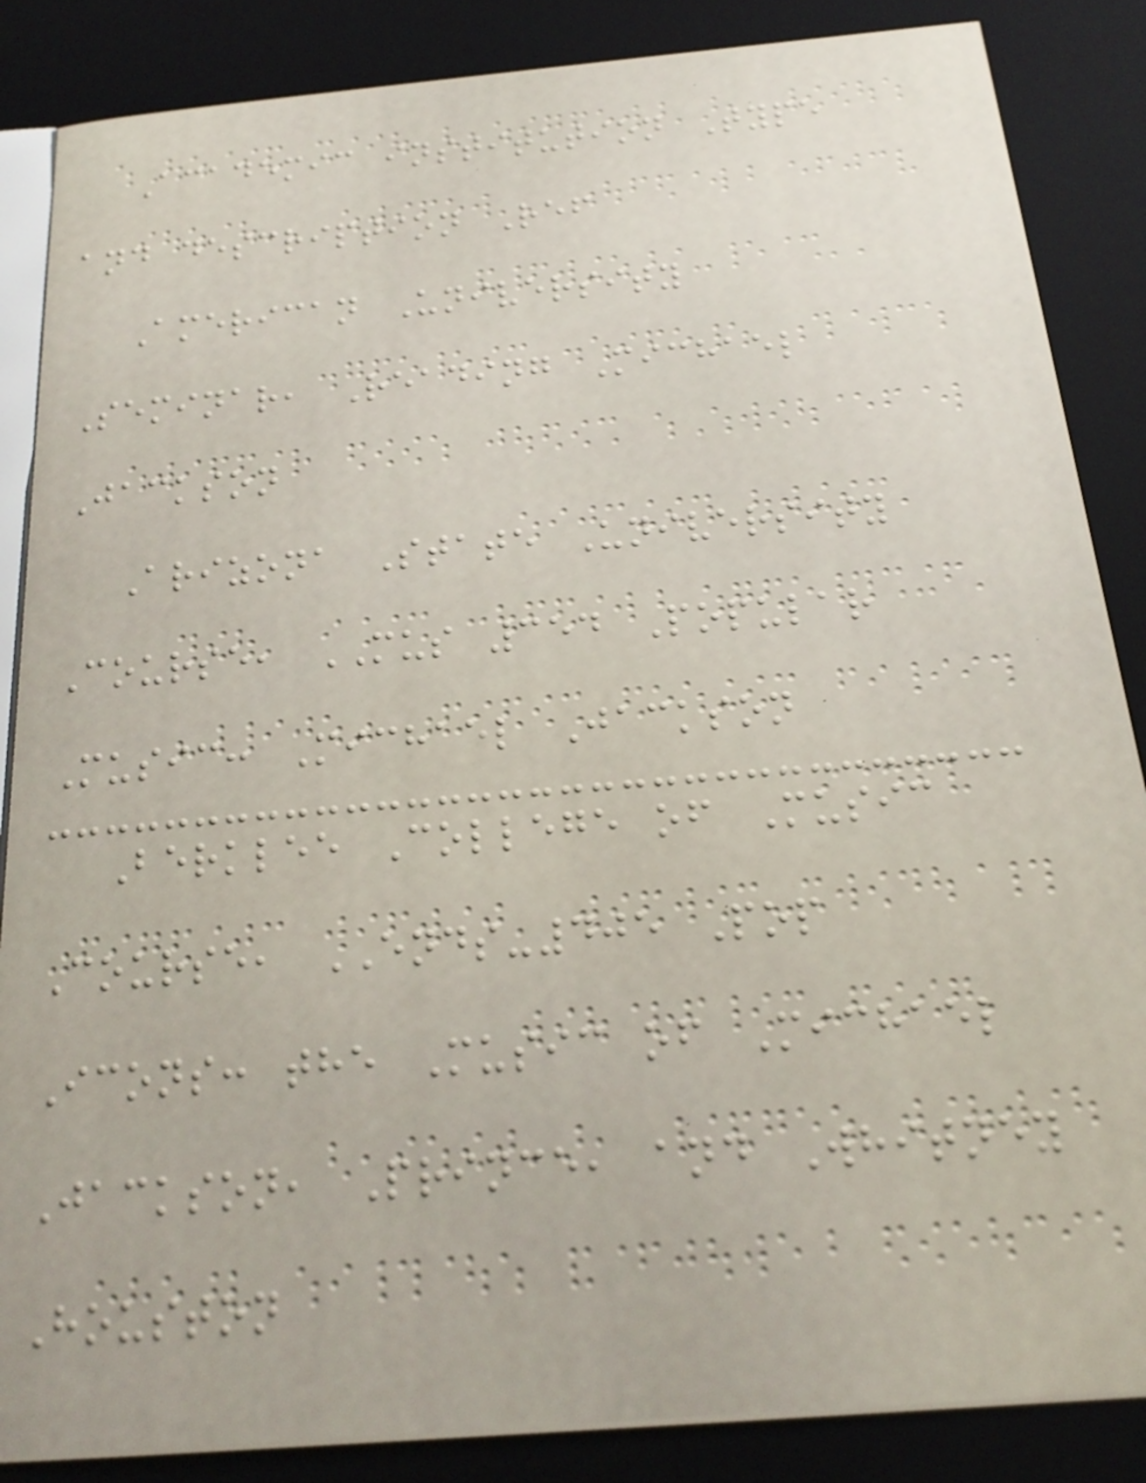Academic institution Type
and description Ref
American University
Seminar, Reading Michael
Jackson
Arizona State University
Course, MUS 354 Popular
Music: Michael Jackson
Berklee College of Music
Course, ENDS-405 Pop
Icons: the Music of Michael
Jackson, Prince, and Whitney
Houston
